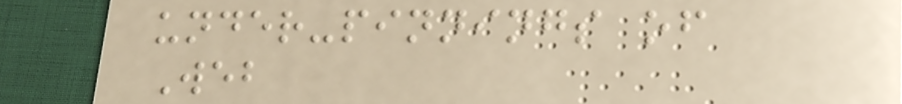under-pinnings of
Web
